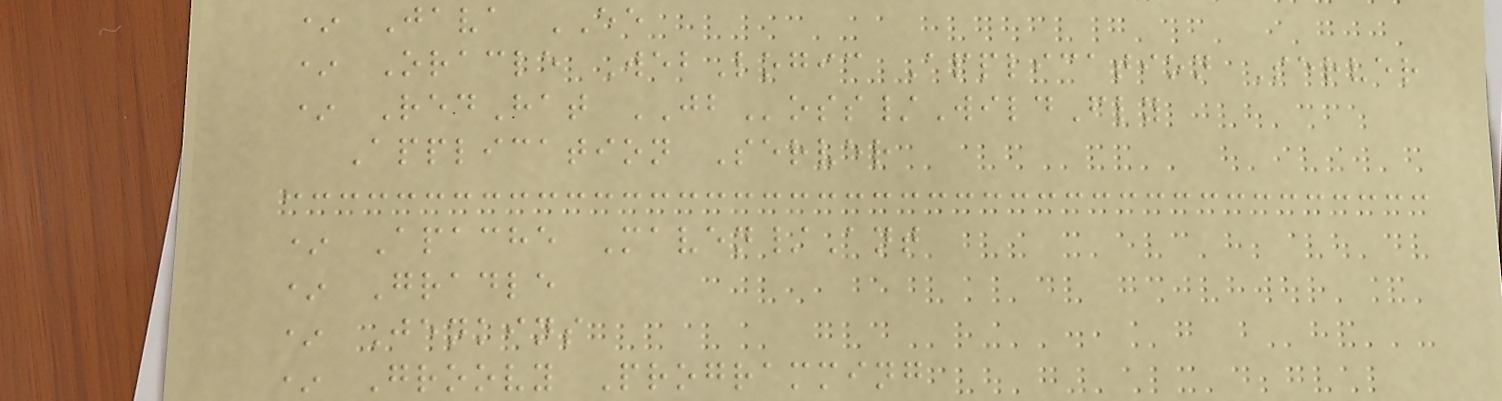* Java EE
* Oracle WebLogic Application Server
* RedHat JBoss/WildFly
Application Server
* Apache Maven/Ant
* Gradle
* Jenkins
* Groovy Programming
